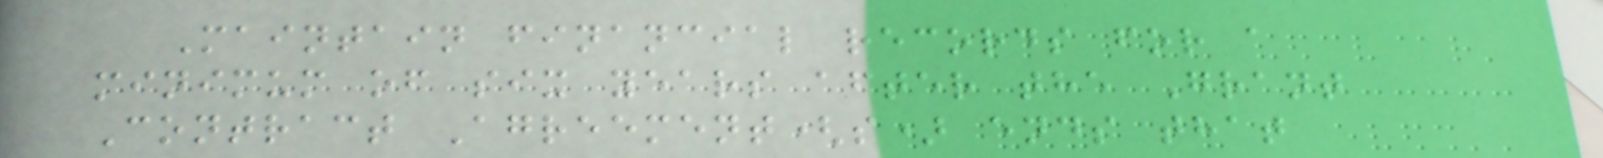Maintain financial records for a
minimum of six years after the Grant
Contract Agreement(s) ends that
